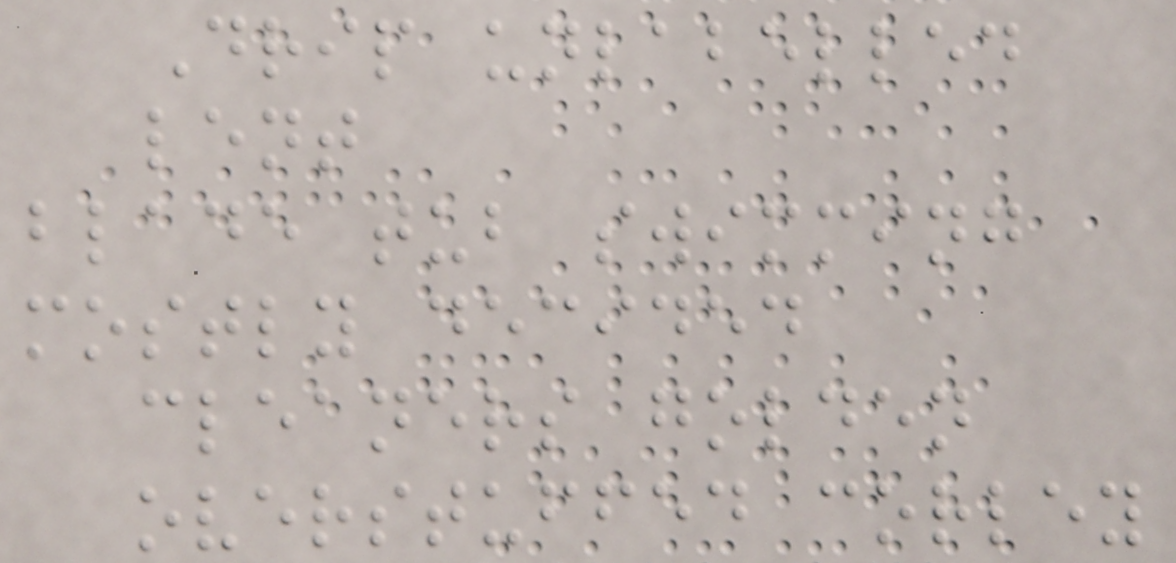Drip unlabelled
lent
blade tub swimming
mostly decided
cleaners golden
overstuffed corley
